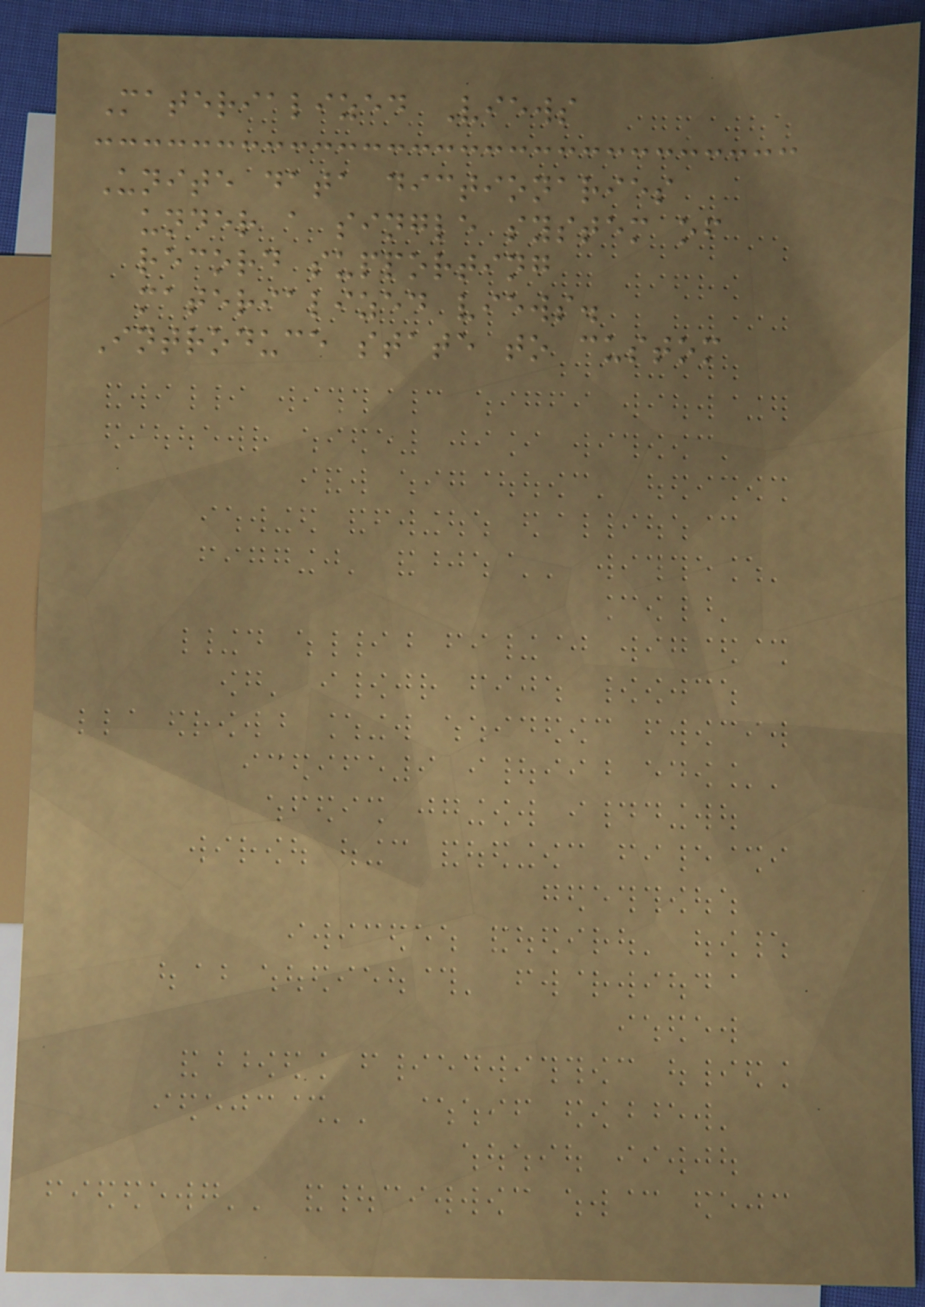Materialized Views
Unite data dictionaries
under a single system of
record supporting
materialized views.
Introduce state to custom
